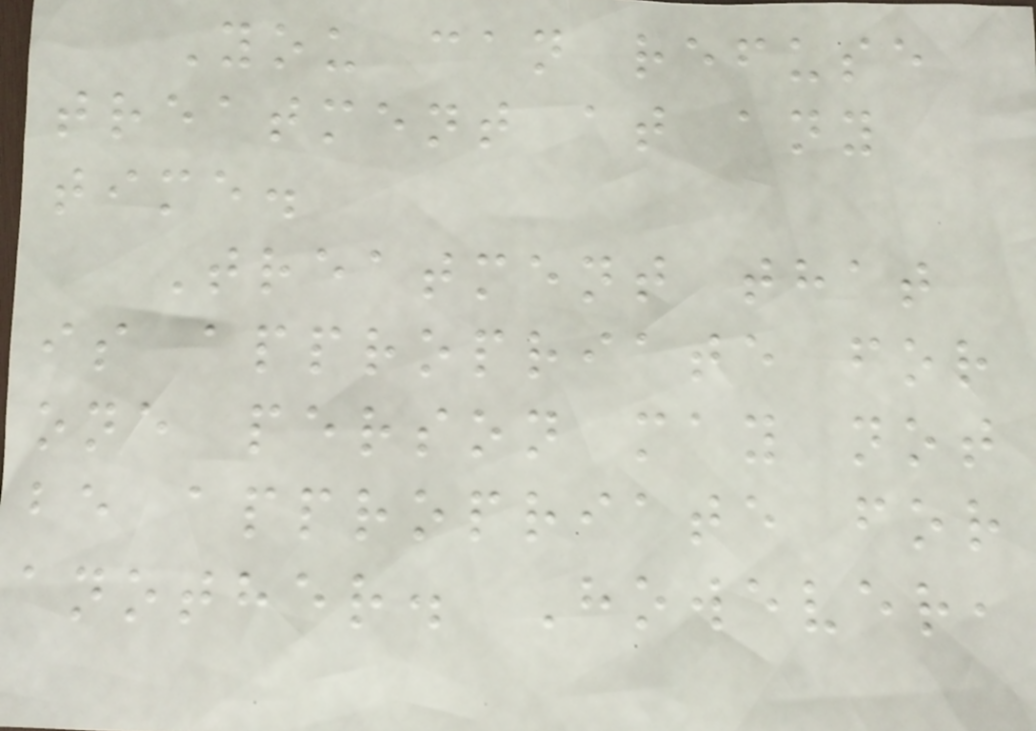You can refuse
treatment at any
time.
Treatment that
is appropriate for
one person may not
be appropriate for
another. However,
